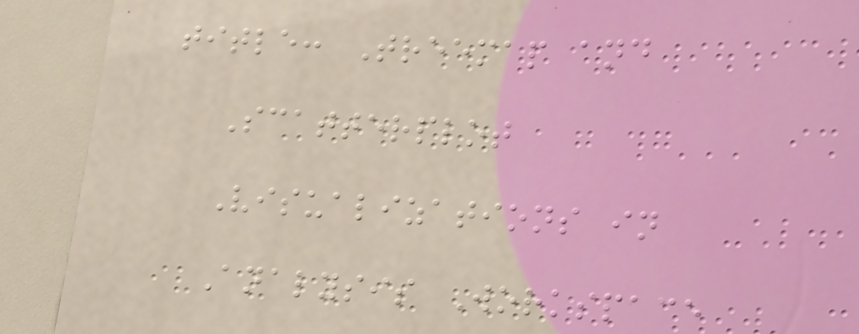title: Treemap and
Scatterplot
Visualizations in
Analysis Workspace
